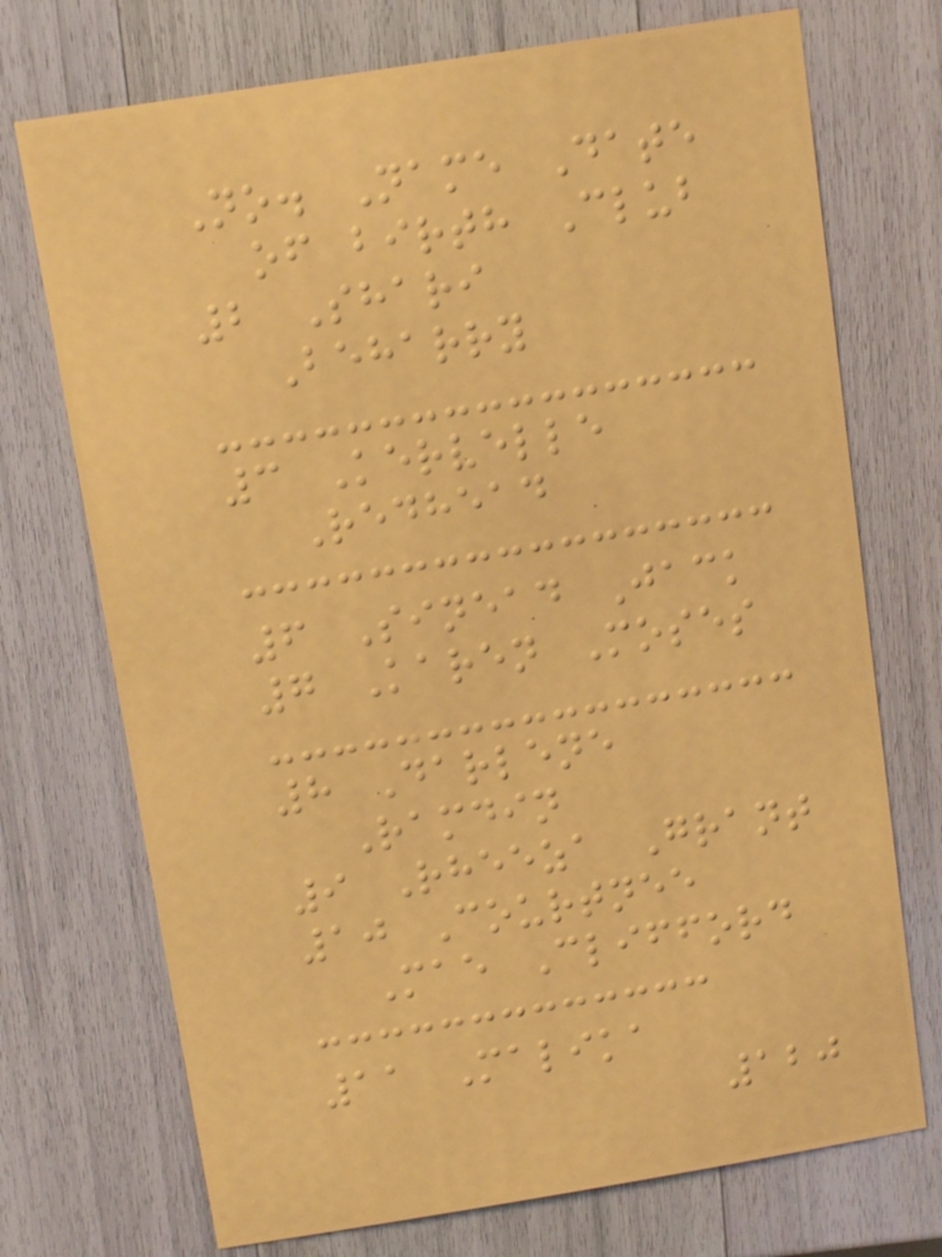No. Name Date
of birth Club
2 Shari
Beharry
3 Kervelle
Redhead
6 Sinead Jack
7 Karen Moses
8 Darlene
Ramdin
9 Rheeza Grant
10 Courtnee
Mae Clifford
11 Malika
120
